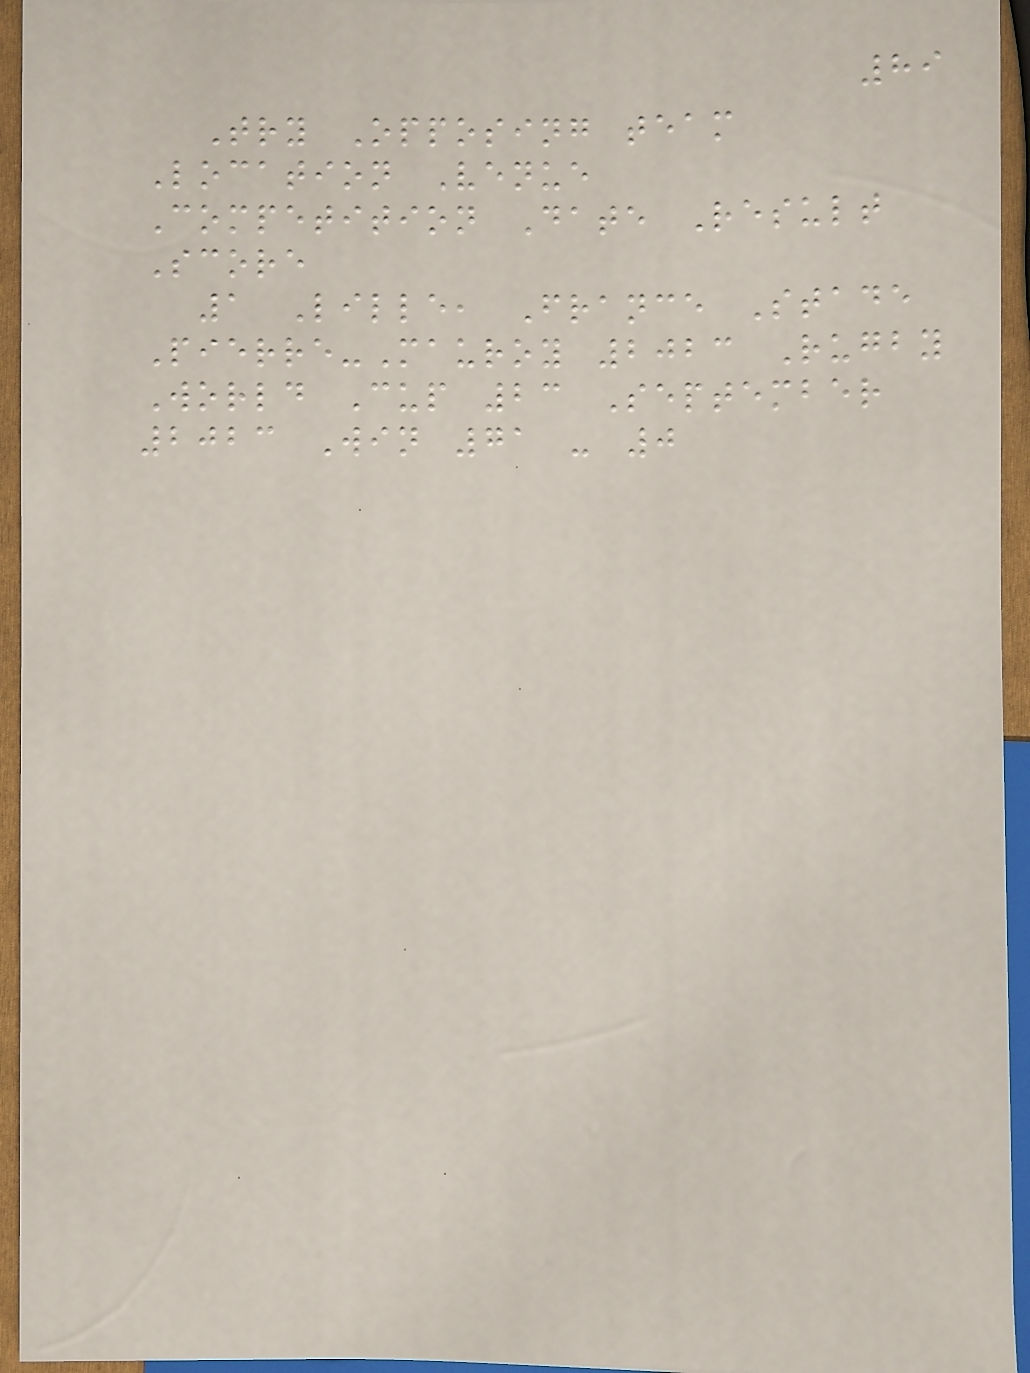89
Try Opposing team
Location Venue
Competition Date Result
Score
1 Lille, France Stade
Pierre-Mauroy 2023 Rugby
World Cup 23 September
2023 Win 71 - 0
